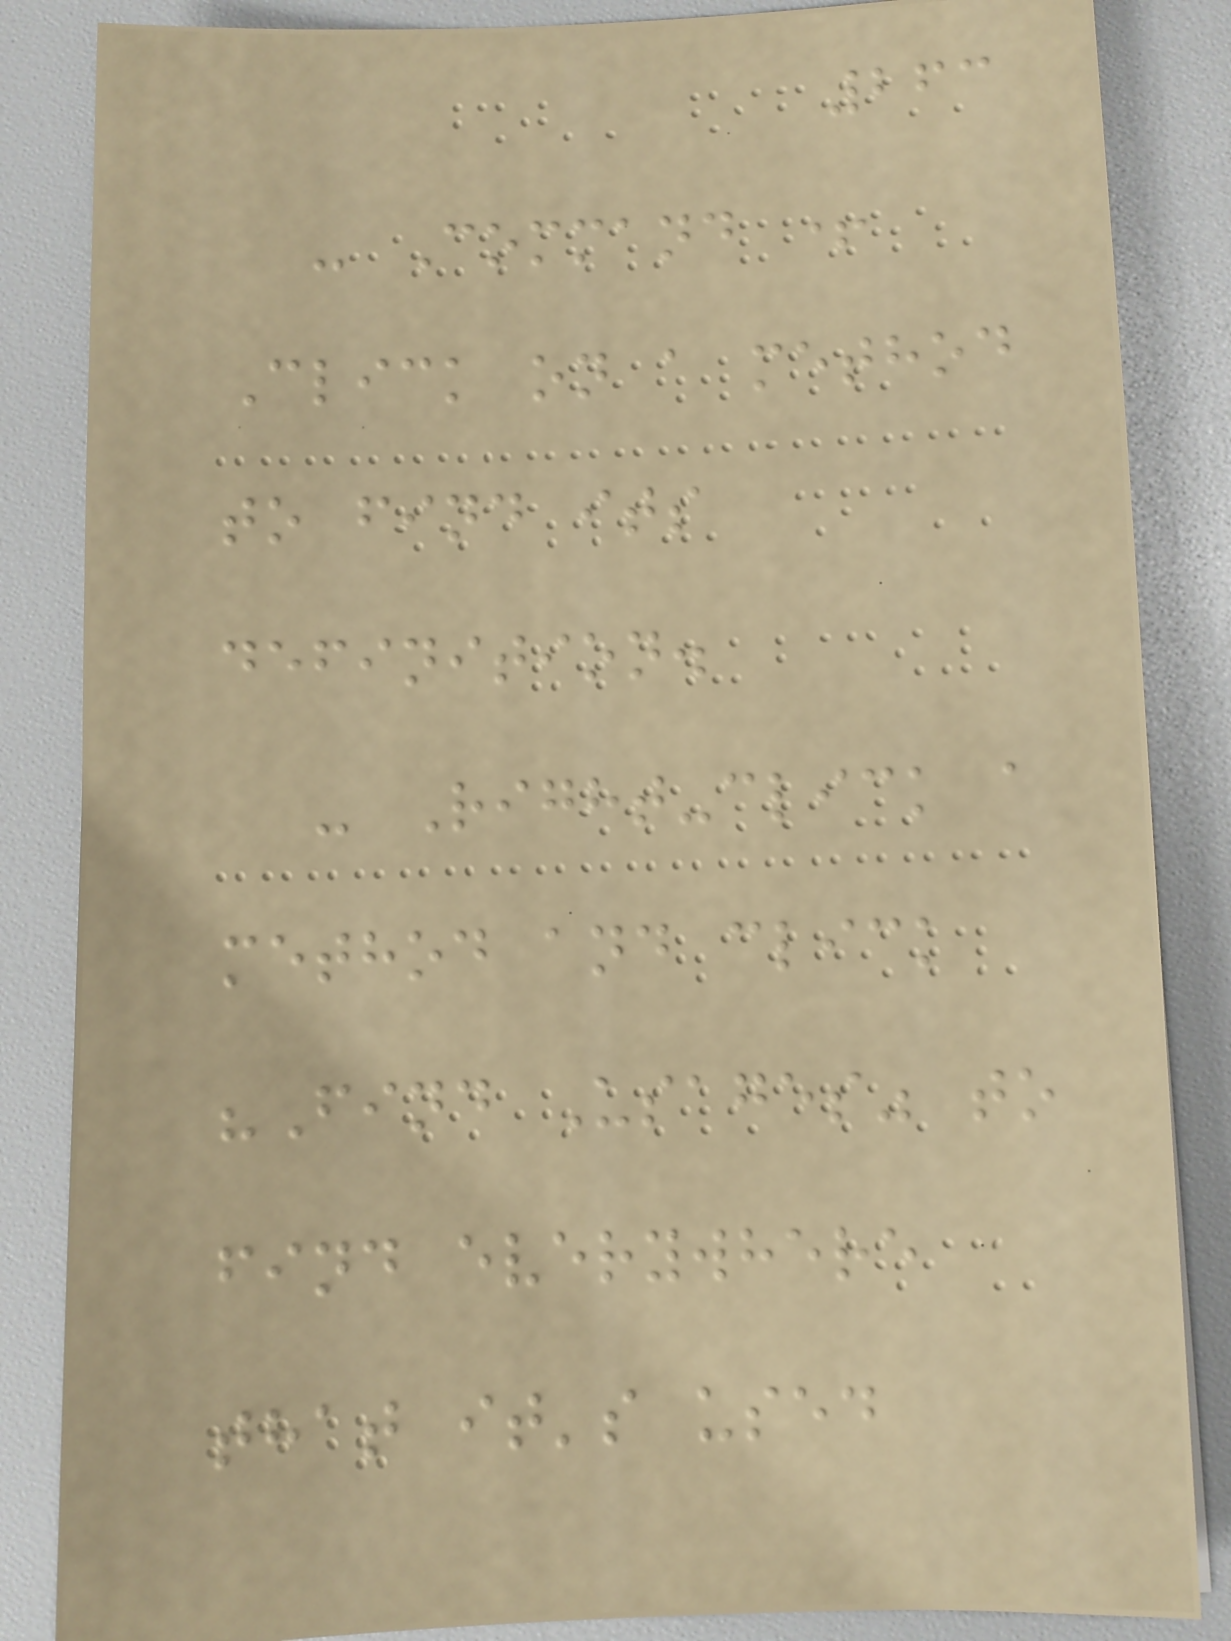263
- Command +
Click on a method
to find its
definition.
- Right-click a
method and click
"Find Usages" to
find everywhere
that it's used
